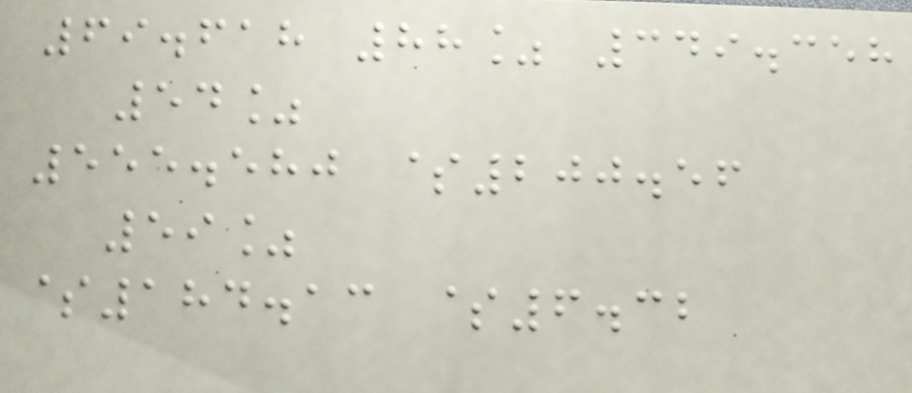69.618 88% 349.358
54%
555.580 $200.56
59%
$184.13 $6.32
